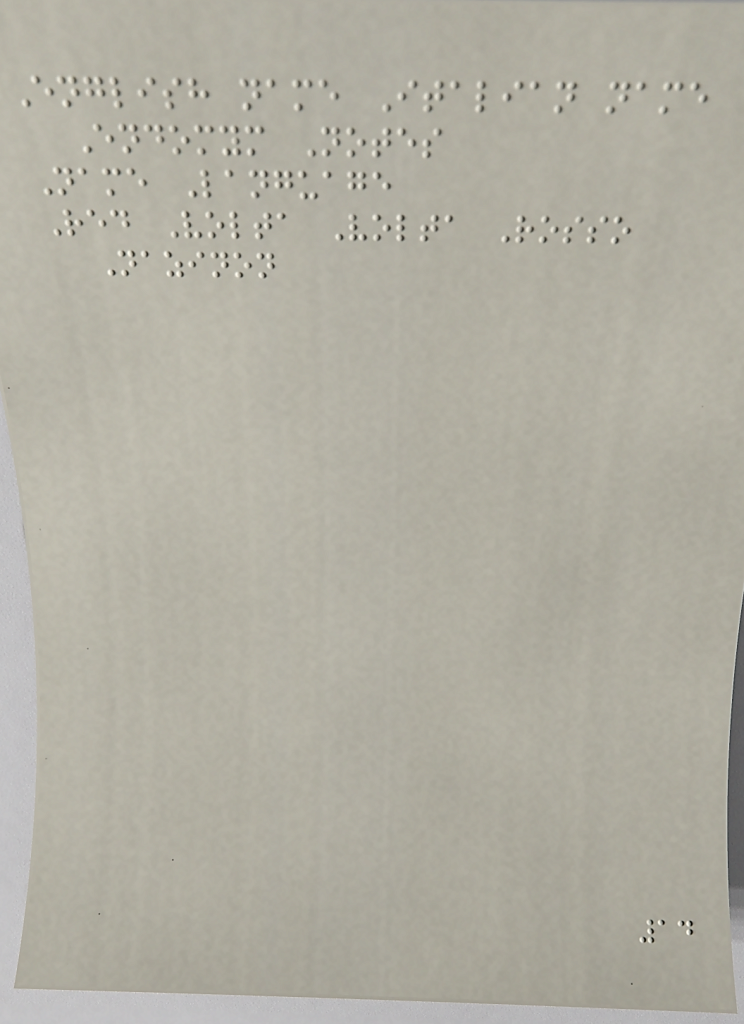English name Italian name
Endomym Notes
Name Language
Red Volta Volta Rosso
Nazinon
14
